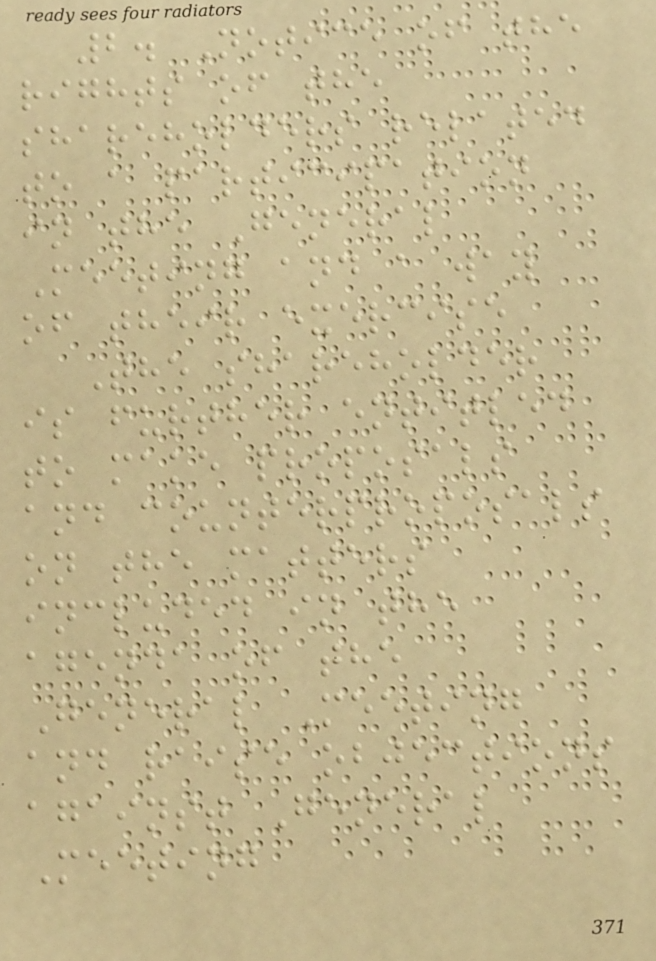2. Notice of the
rights of the
shareholders related
to a participation
in the General
Meeting and a way
of their exercise
The shareholder
is further entitled
to make proposals
and counterproposals
on the matters
included in the
agenda of the
General Meeting
and raise objections
against General
Meeting
